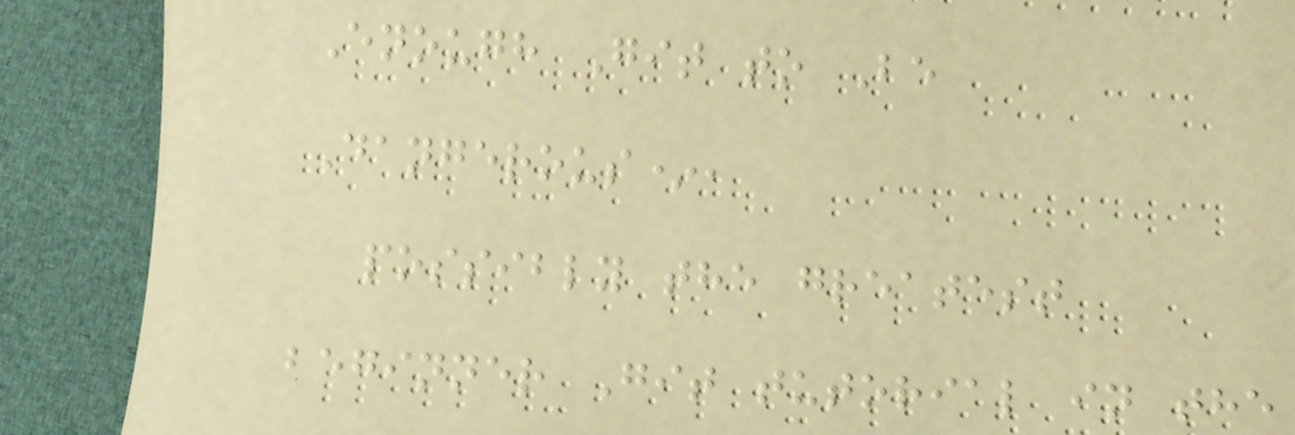Enough Git to Be
Dangerous*,
possibly the greatest
beginner Git tutorial in the
